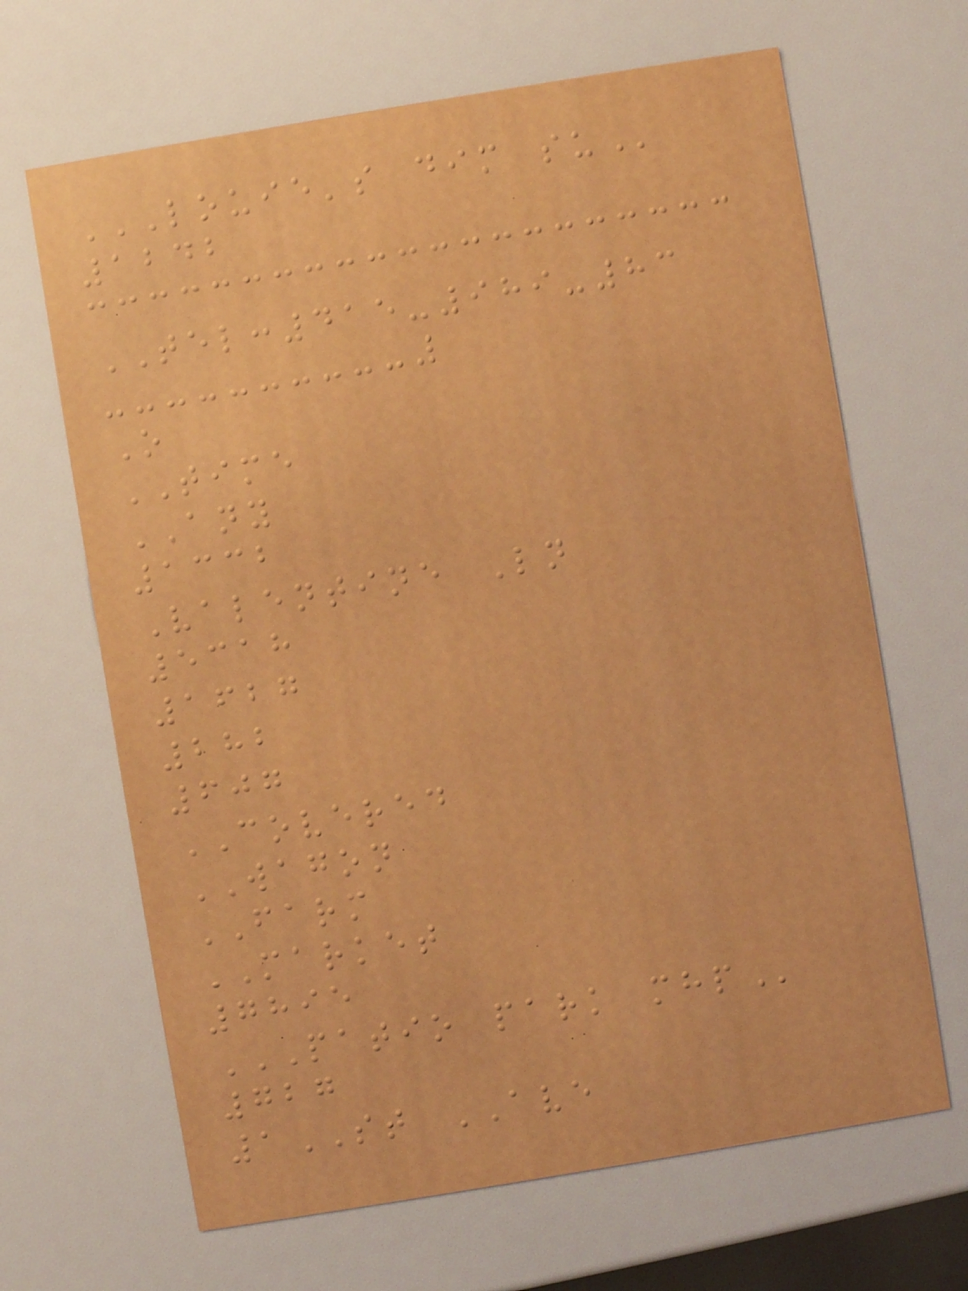LOUIE'S DIM SU
1242
TEL:415-989-83
O
TIME
ANY
1332
Valentine Ln
5318
1627
282
607
COVERED
WAGON
FARM
MARKET
7895
PATIO PARK MHP
727
1ST AVE
